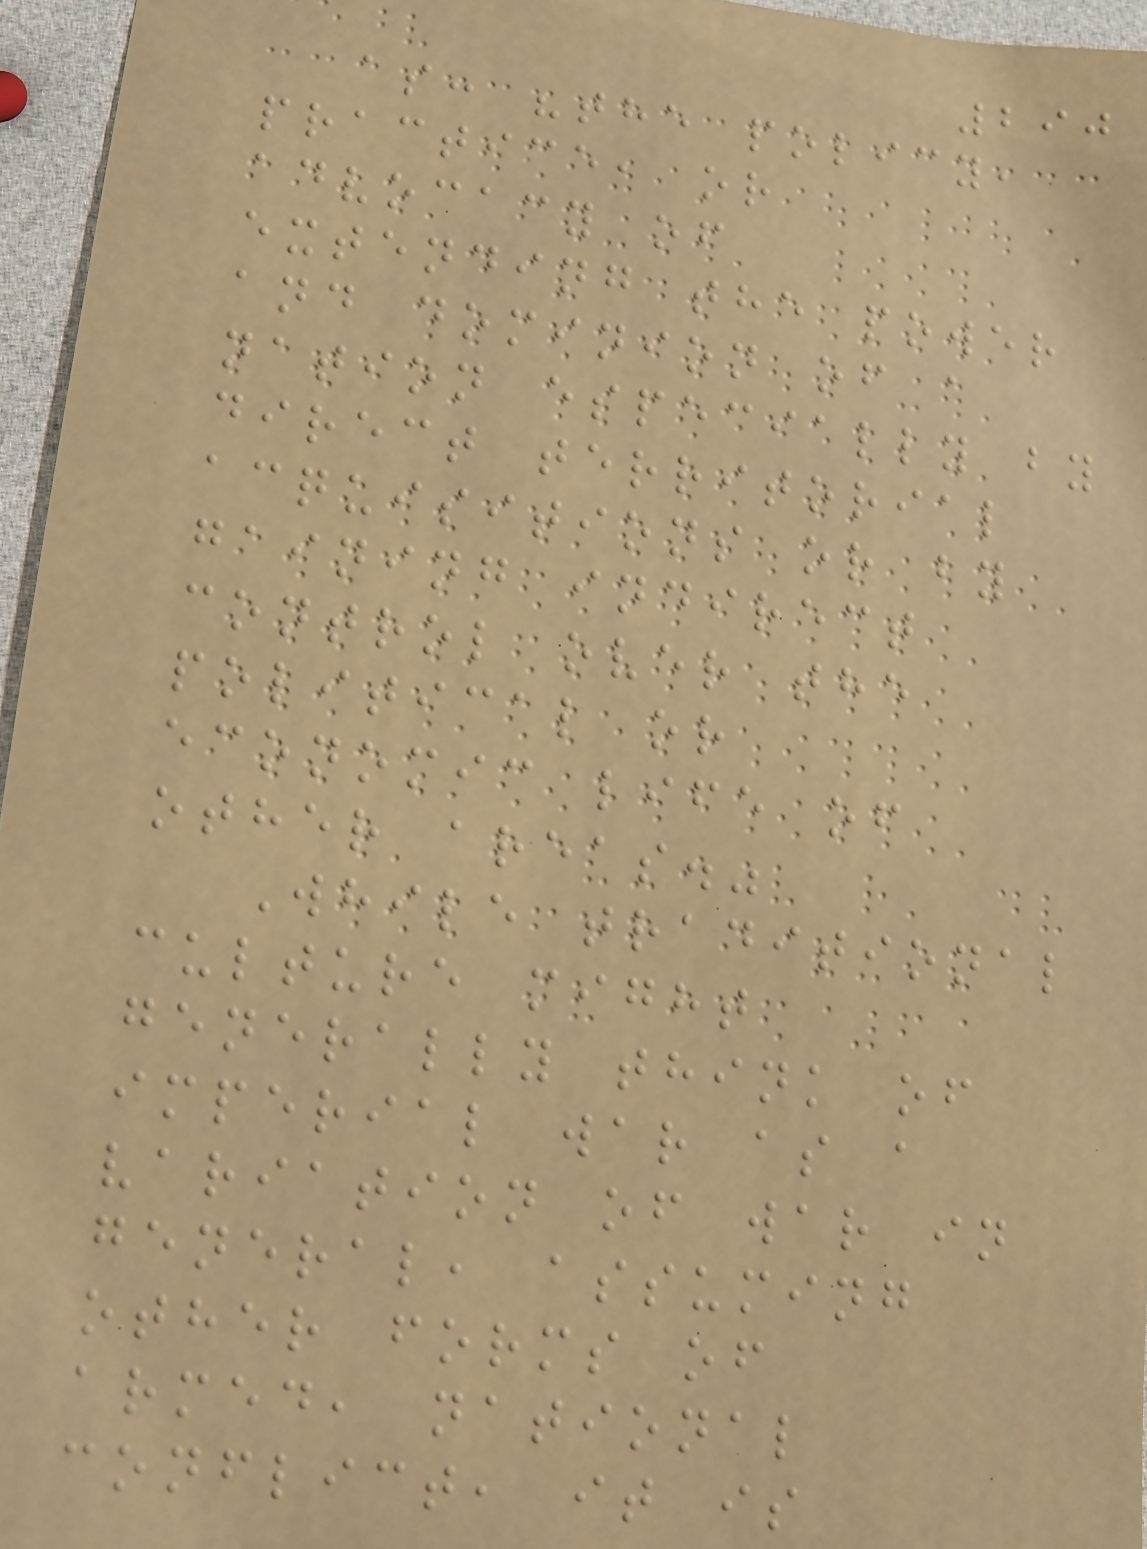290
as: "the policy,
practice, or
advocacy of
extending the power
and dominion of a
nation especially by
direct territorial
acquisitions or by
gaining indirect
control over the
political or
economic life of
other areas."
While traditional
culture might
generally think of
imperial war as a
variation of war in
general, assuming
other forms of
armed, national
conflict, it is
